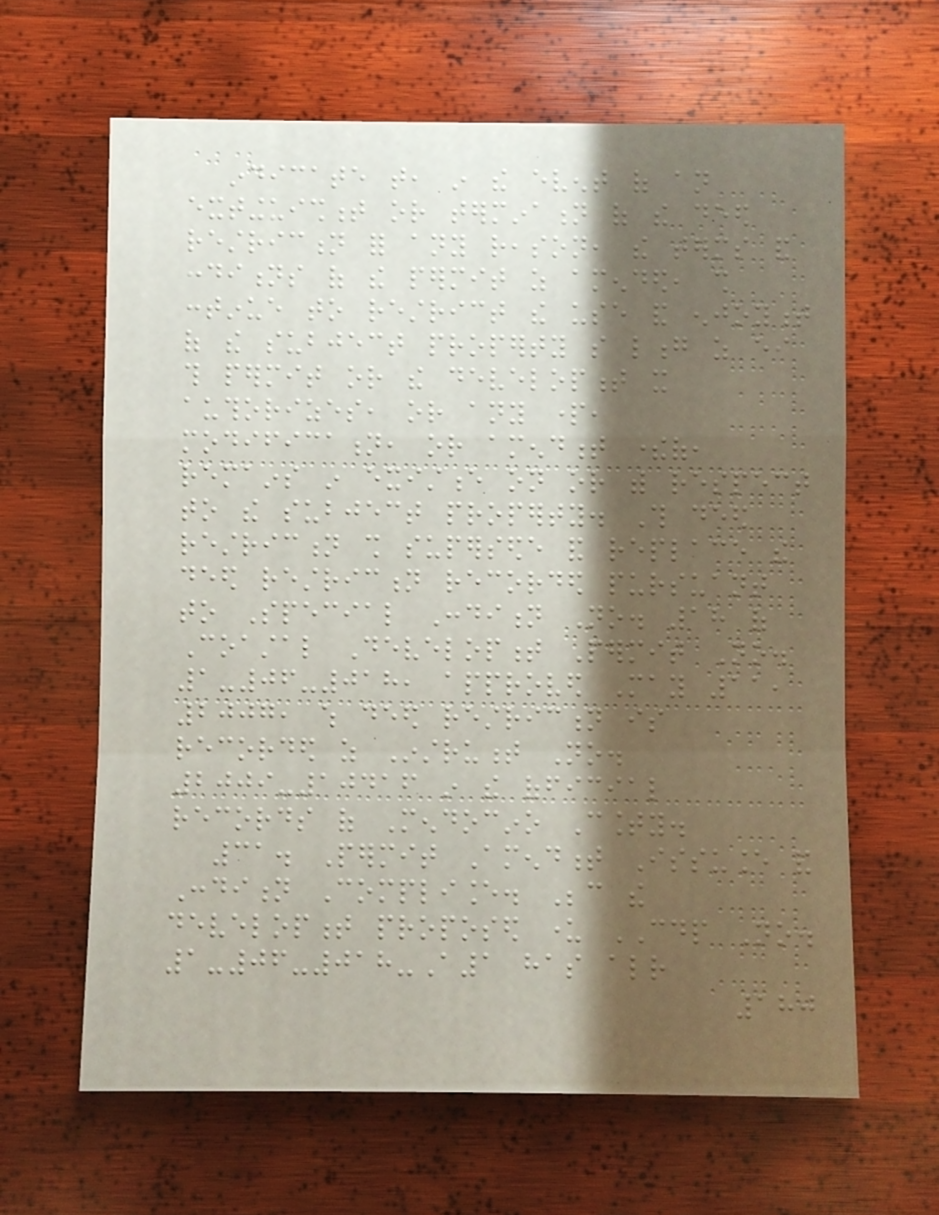indicate that, in the event of an
extinguishment or termination of the deed
restriction for any reason, the terms and
conditions of the permit as amended, shall
continue to restrict the use and enjoyment
of the subject property so long as either
this permit or the development it
authorizes, or any part,
modification, or amendment thereof,
remains in existence on or with respect
to the subject property. This deed
restriction shall supersede and replace the
deed restriction recorded pursuant
to Special Condition No. 18 of
Coastal Development Permit No.
1-06-018, approved May 11,
2007, which deed restriction is
recorded as Instrument No.
2009-10416 in the official
records of Mendocino County.
31. Permit Amendment Issuance and
Condition Compliance. Because the
development proposed under CDP No.
1-06-018-A1 has already
180
